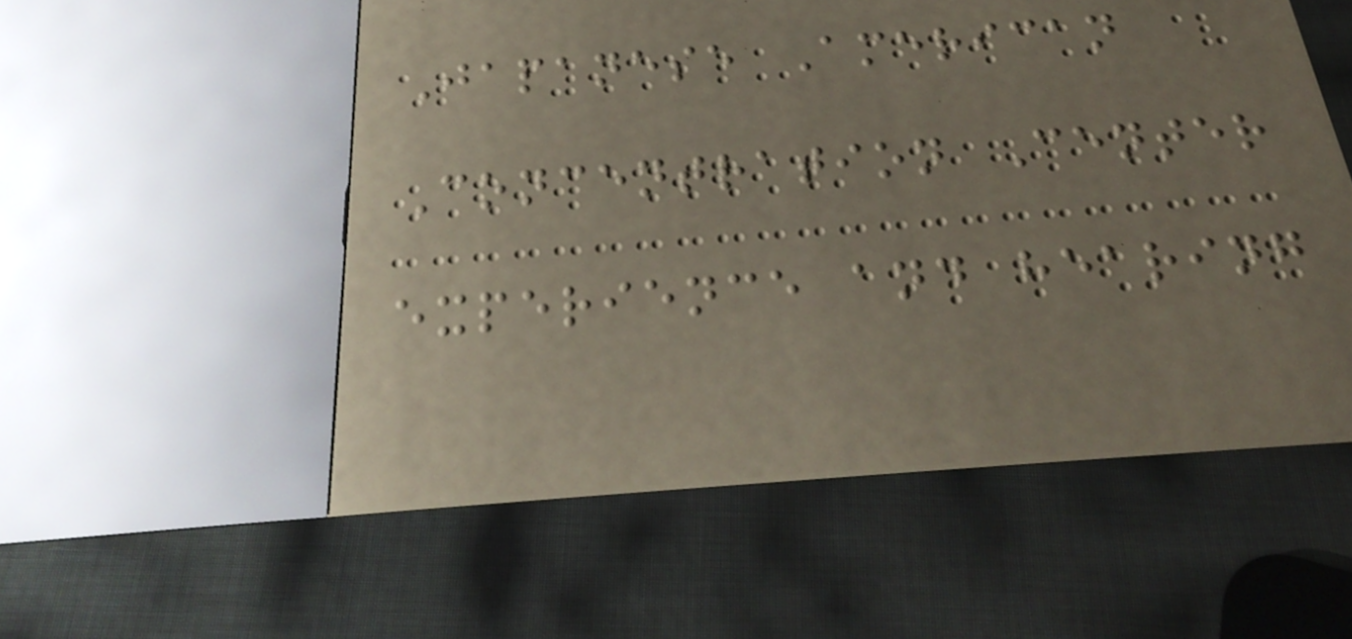Japanese American
Concentration Center
experience and hearing
